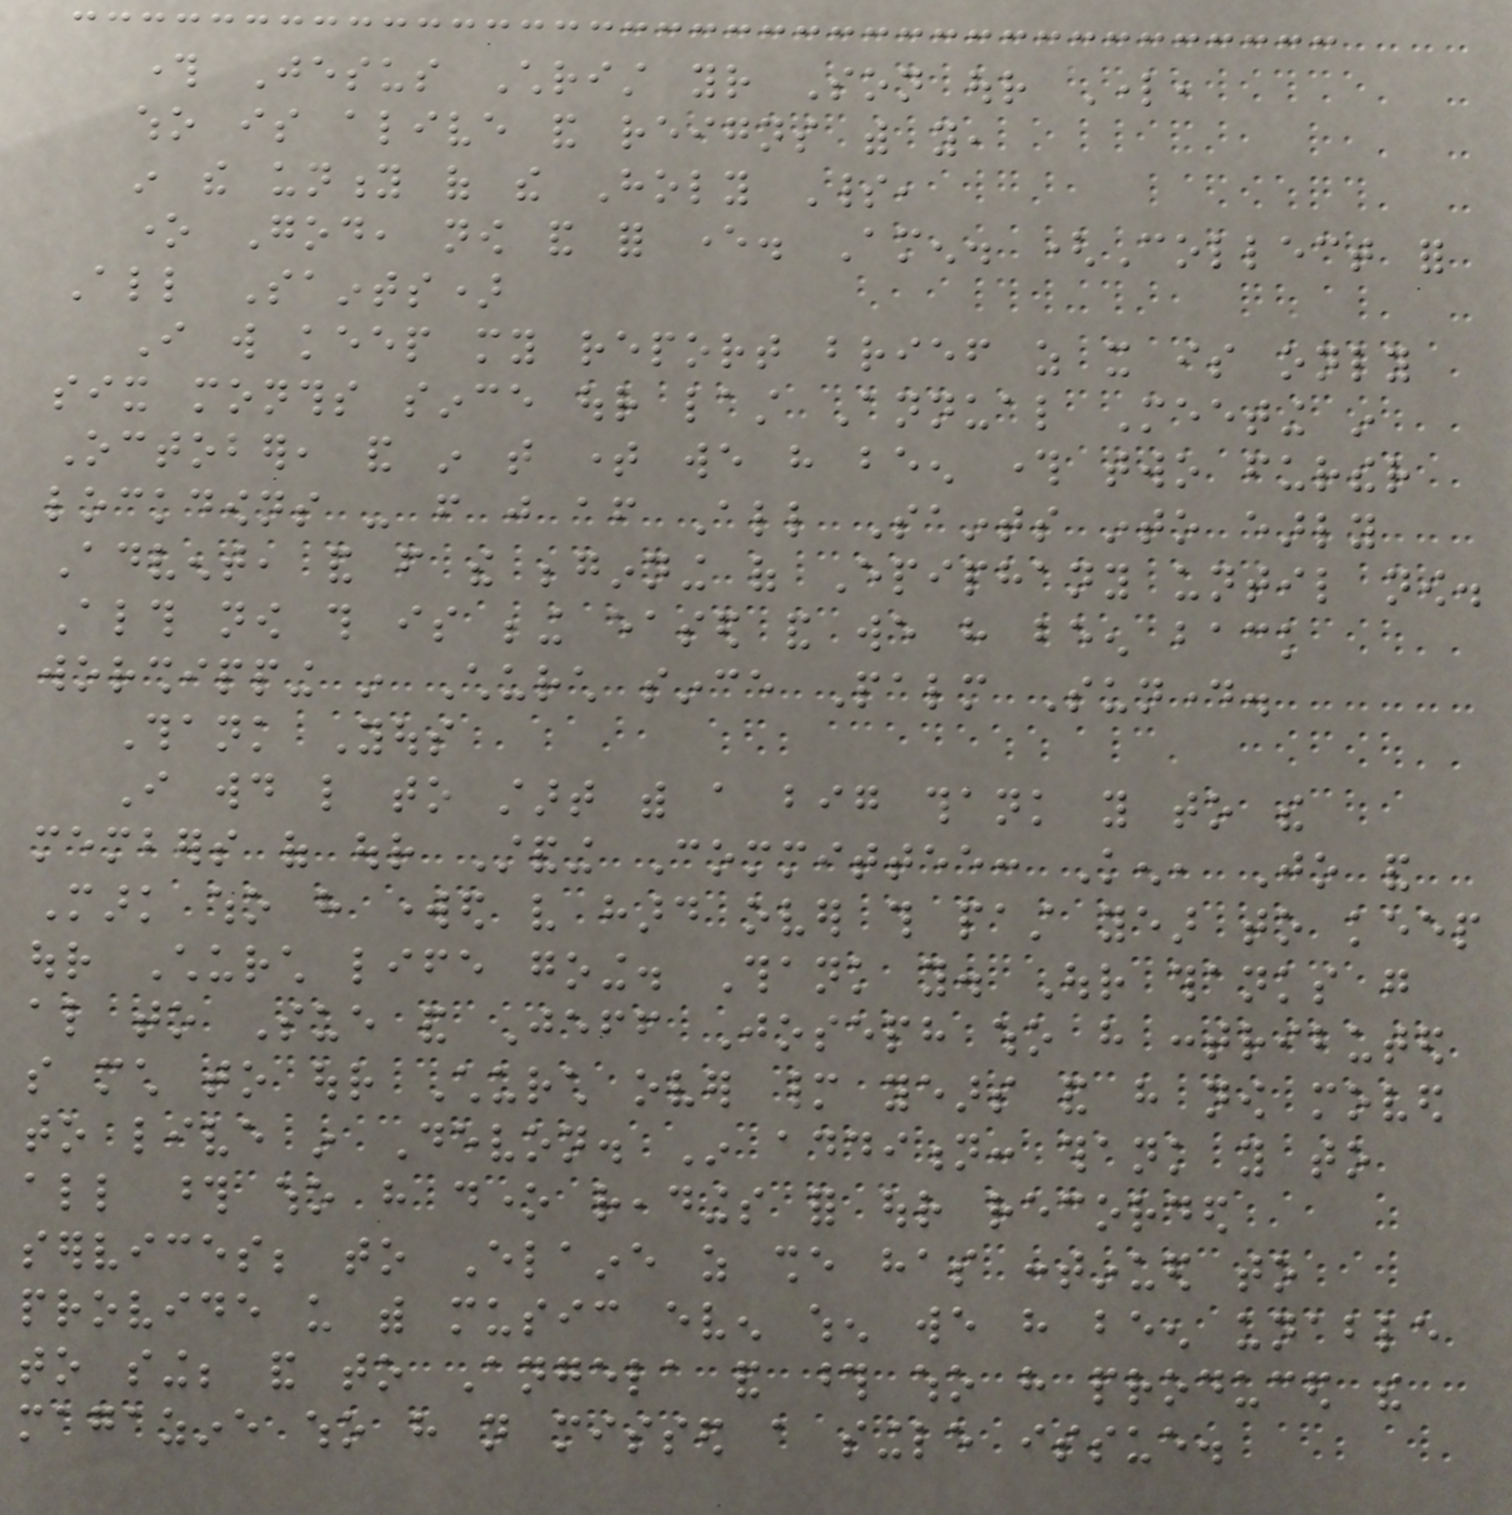through Jesus Christ your Son our Lord,
who is alive and reigns with you,
in the unity of the Holy Spirit,
one God, now and for ever. Amen. (Collect for
All Saints)
I will keep my report brief as it is only
six months since our last Annual Meeting in
October, and in that time we have been through two further
lockdowns - from just after All Saints into early
Advent, and from the beginning of Epiphany until now.
Although now this is being eased and we have been back
worshipping in Church since Palm Sunday.
Thank Yous
I would like to start with a big thank you to the
members of our Standing Committee: Ken, Jo and
Mark who have worked very hard over this past year to keep
our Church life going. Thank you. Our thanks go
also to Sue and Jeff Joseph who have contributed
so much to our Church over many years and have now moved
to live in Devon. In addition: thank you to
all those who have done readings for our recorded
services; to Elaine as she has continued to
provide us with music even when we have been unable
to sing; and to Angela and those who have produced the
magazine who have not missed a single issue.
